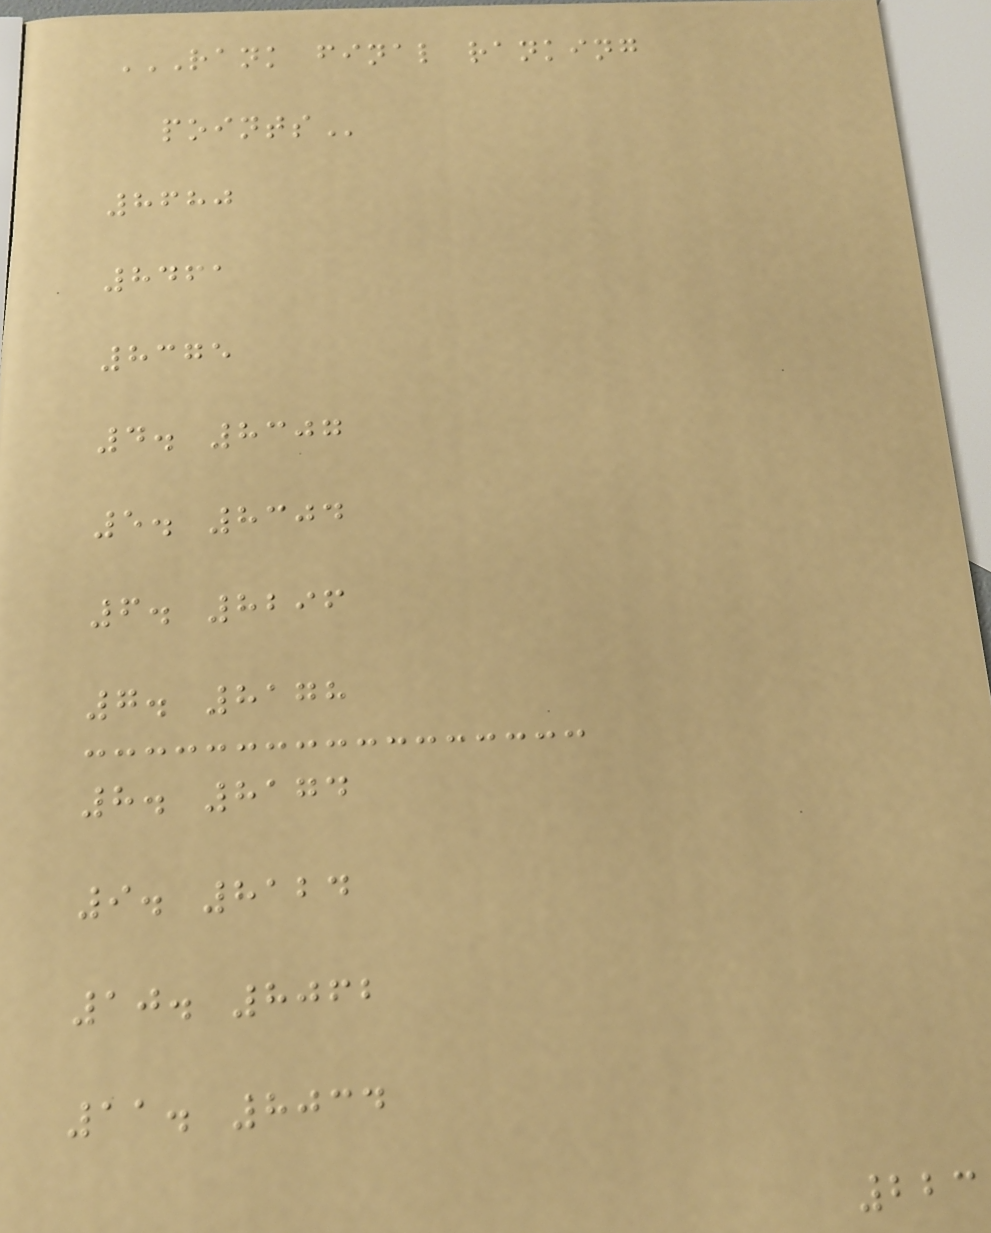RANK FINAL RANKING
POINTS
8680
8461
8375
4. 8307
5. 8304
6. 8296
7. 8178
8. 8174
9. 8124
10. 8062
11. 8034
223
